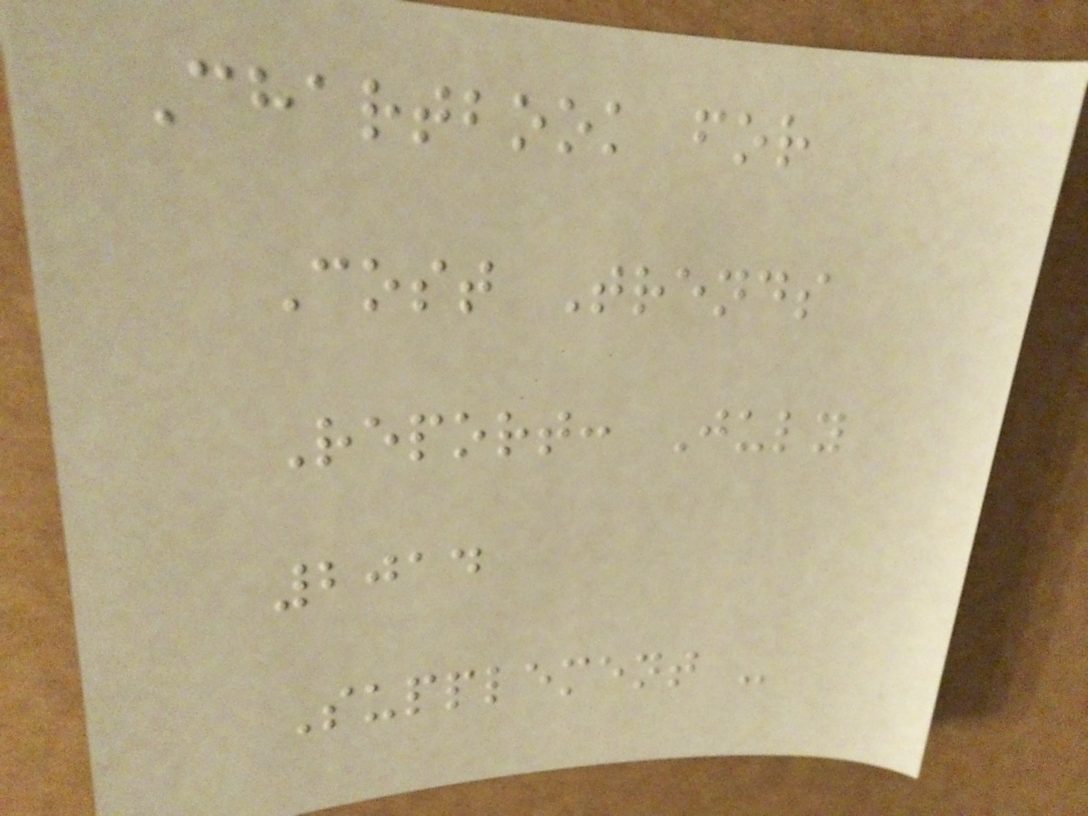Chartbook for
Cost Trends
Report: July
2014
Supplement -
